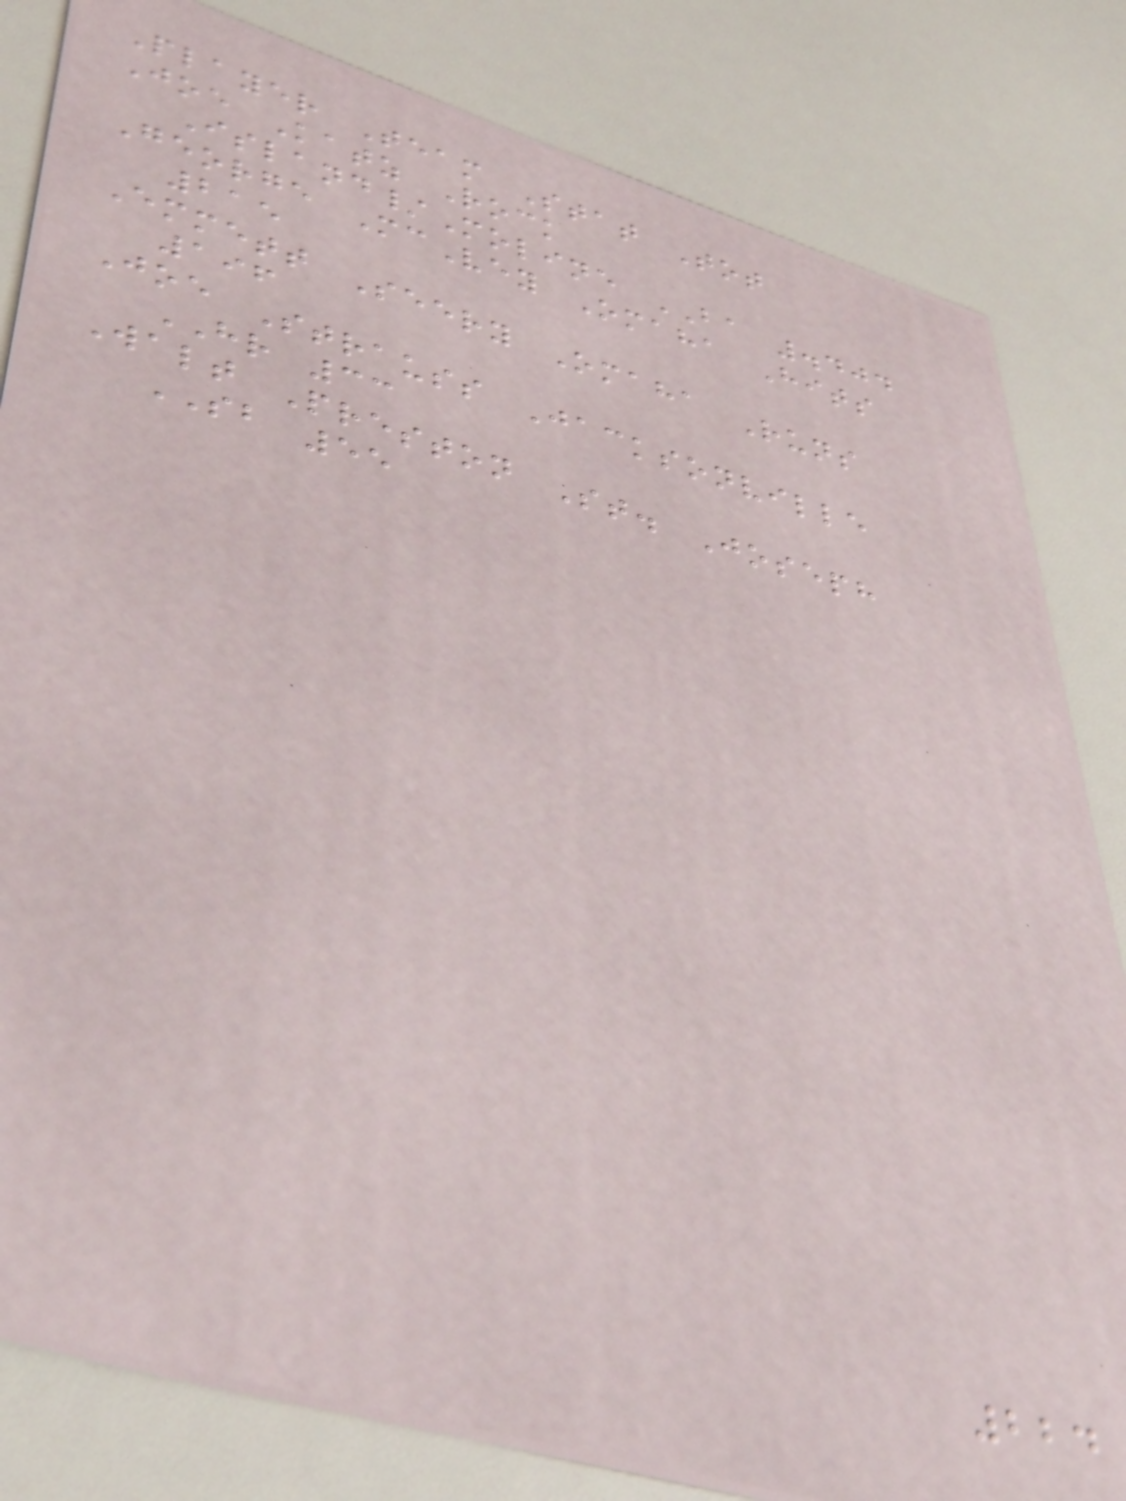Player Team Stat Tot
Joe Katz Rock
Island/Moline BA .404
George McVey Omaha Hits
215
Emmett Seery Omaha Runs
196
Joe Strauss Jacksonville
HR 33
Walt Preston St. Joseph
SB 55
224
